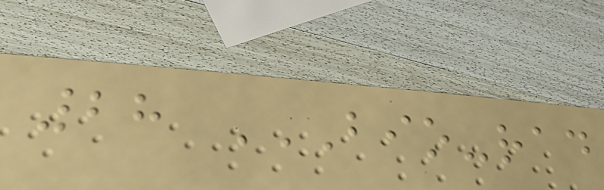28 BIO-RAD
